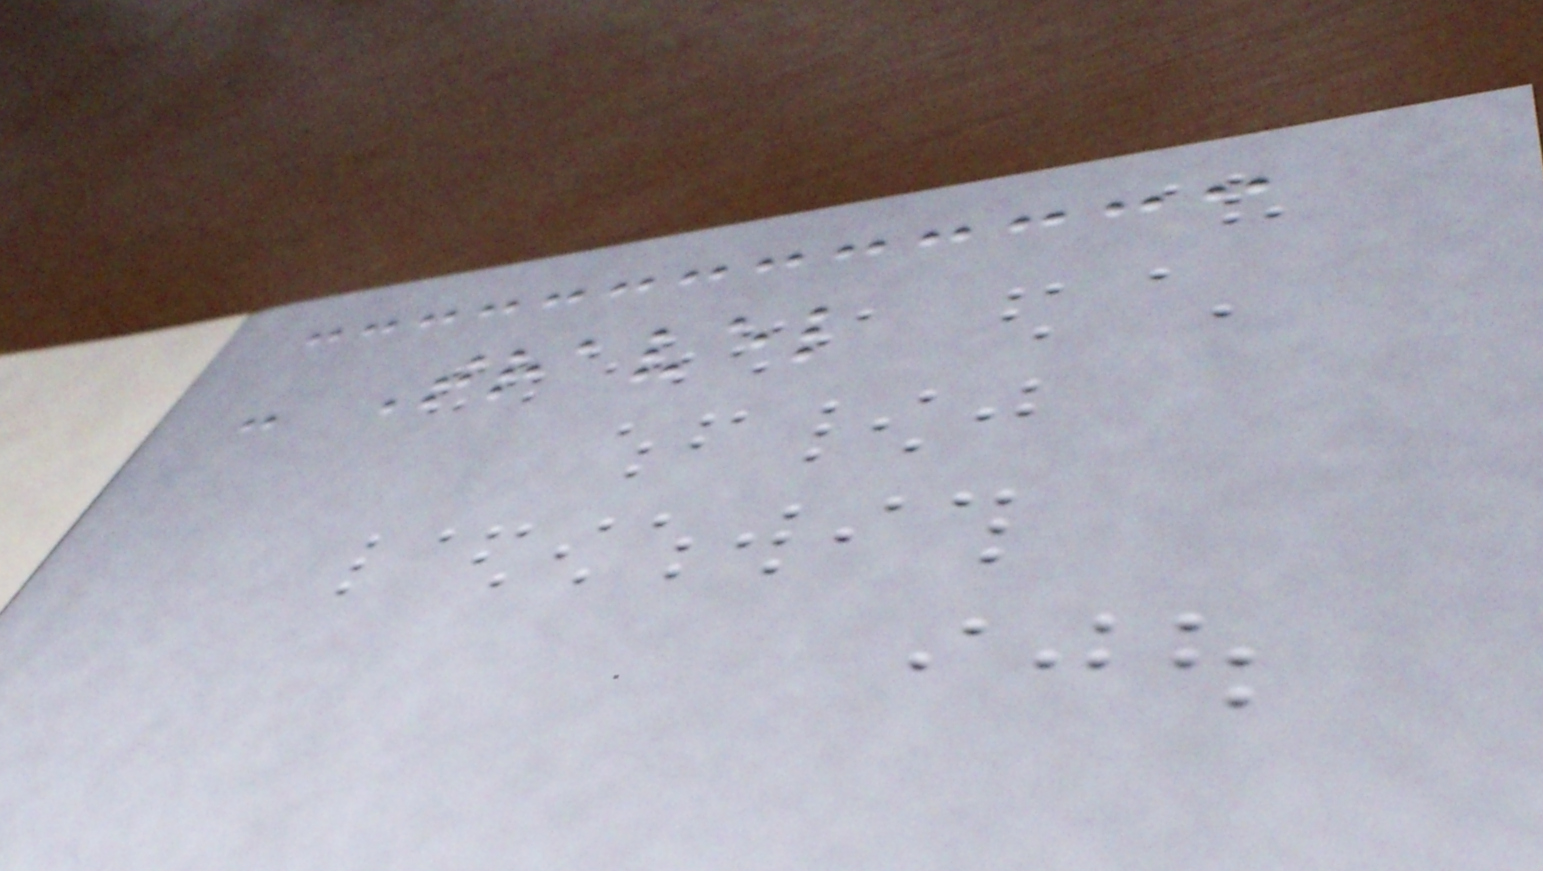- Travel
